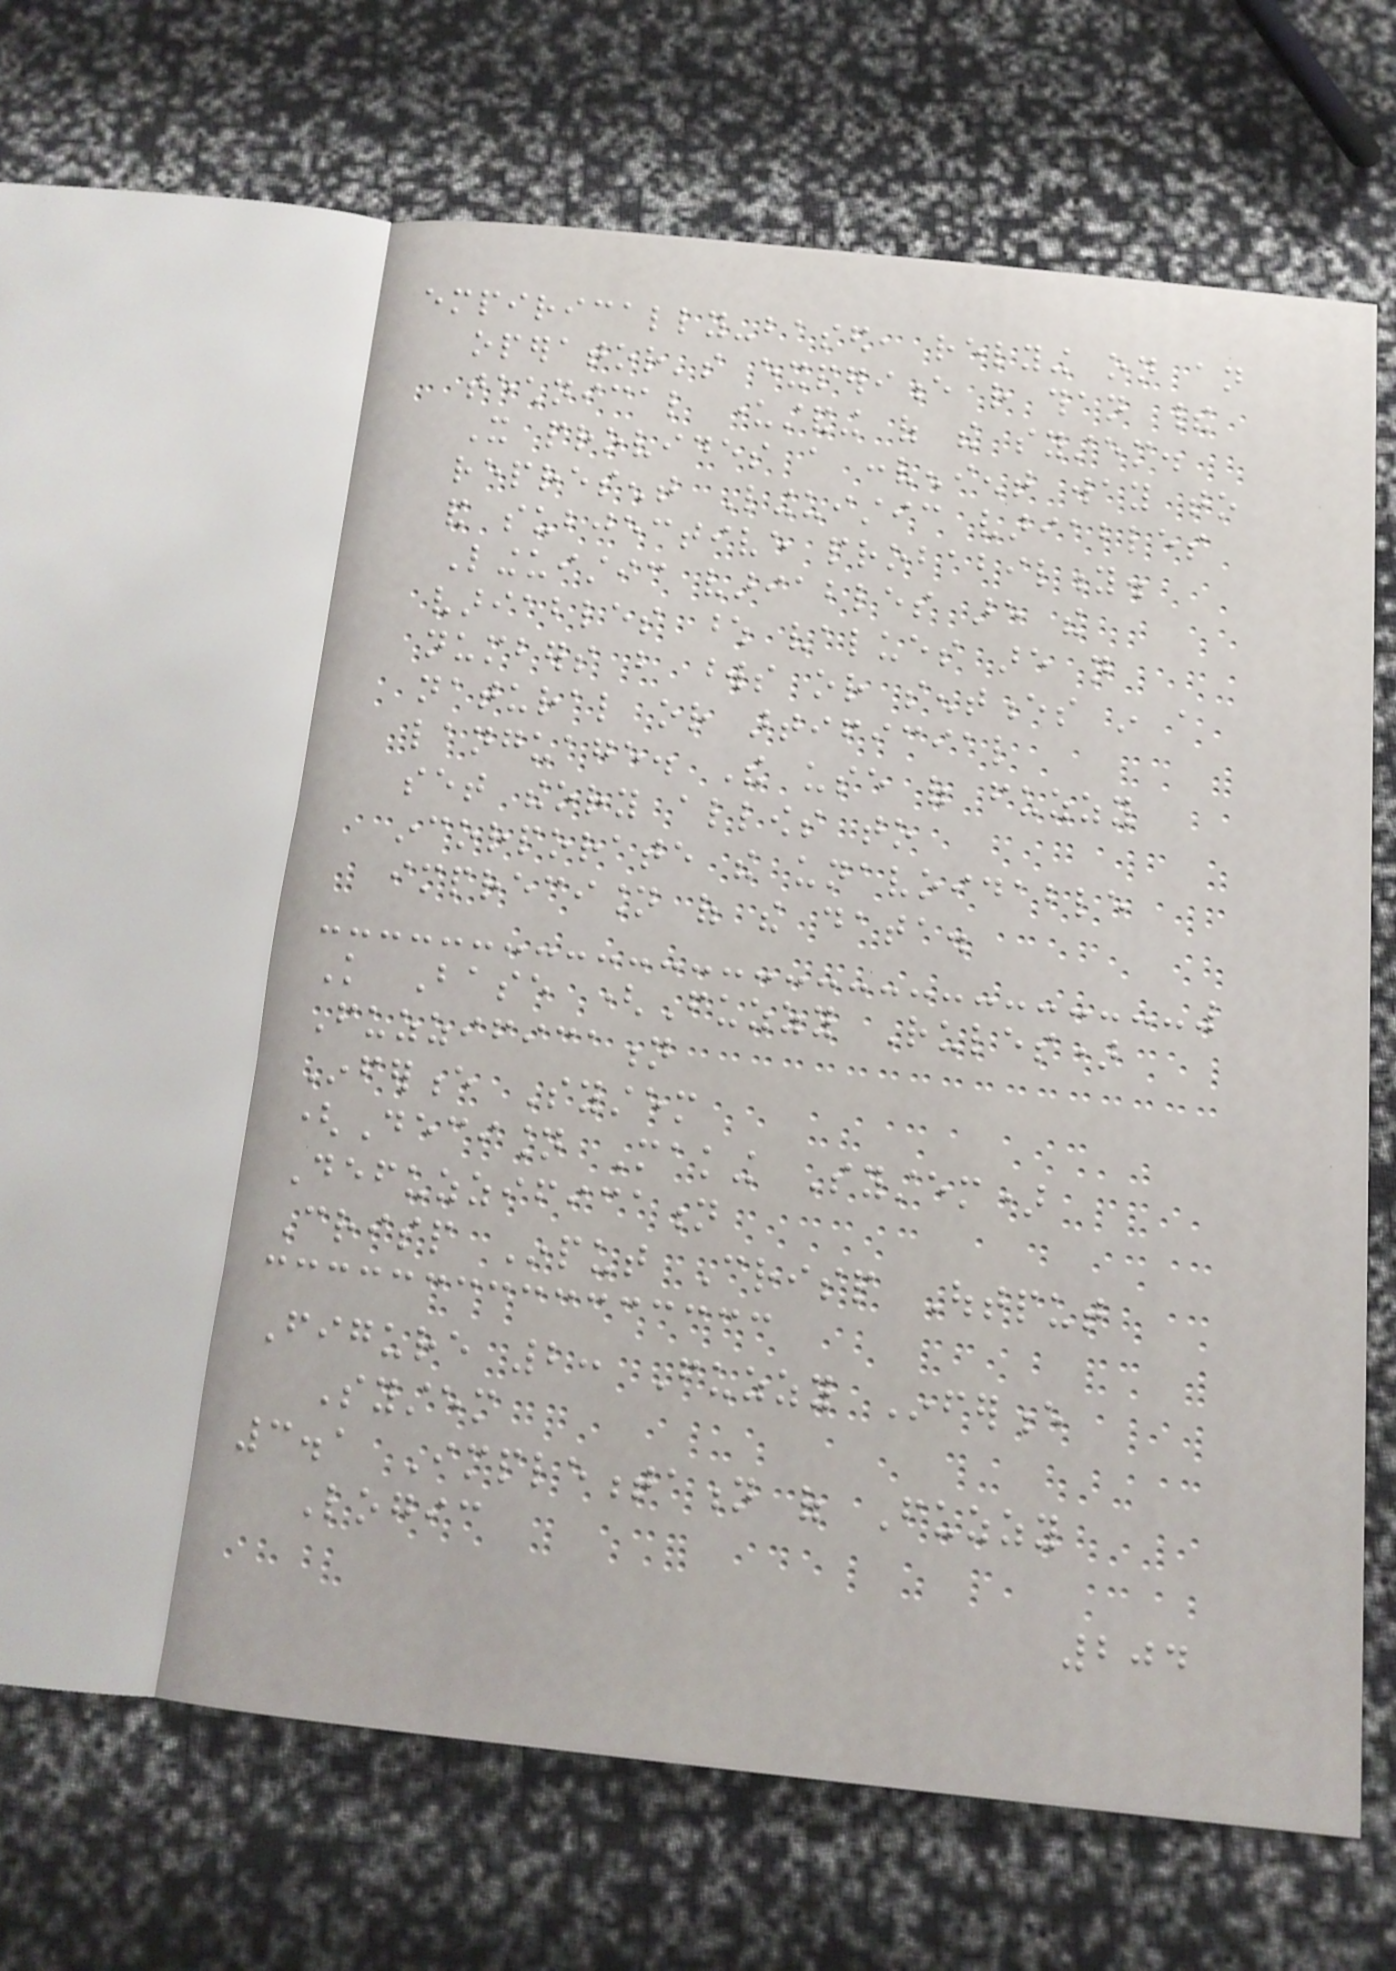empirically-based, relying on an
operator's experience rather than their
technical understanding of the system.
It provides a convenient way to
represent Linguistic variables
and subjective probability.
Linguistic variables are the
variables whose values are not
numbers but words or sentences in a
natural or artificial
language. The use of fuzzy
set theory allows to
incorporate the unavoidable
imprecision of the data.
Knowledge Base (Fuzzy Rules)
Fuzzification
Inference System
(Decision Making System)
Defuzzification
Crisp Input Crisp Output
Figure 2: Fuzzy Inference
System
3.1 Implementation of Fuzzy
Logic
204
